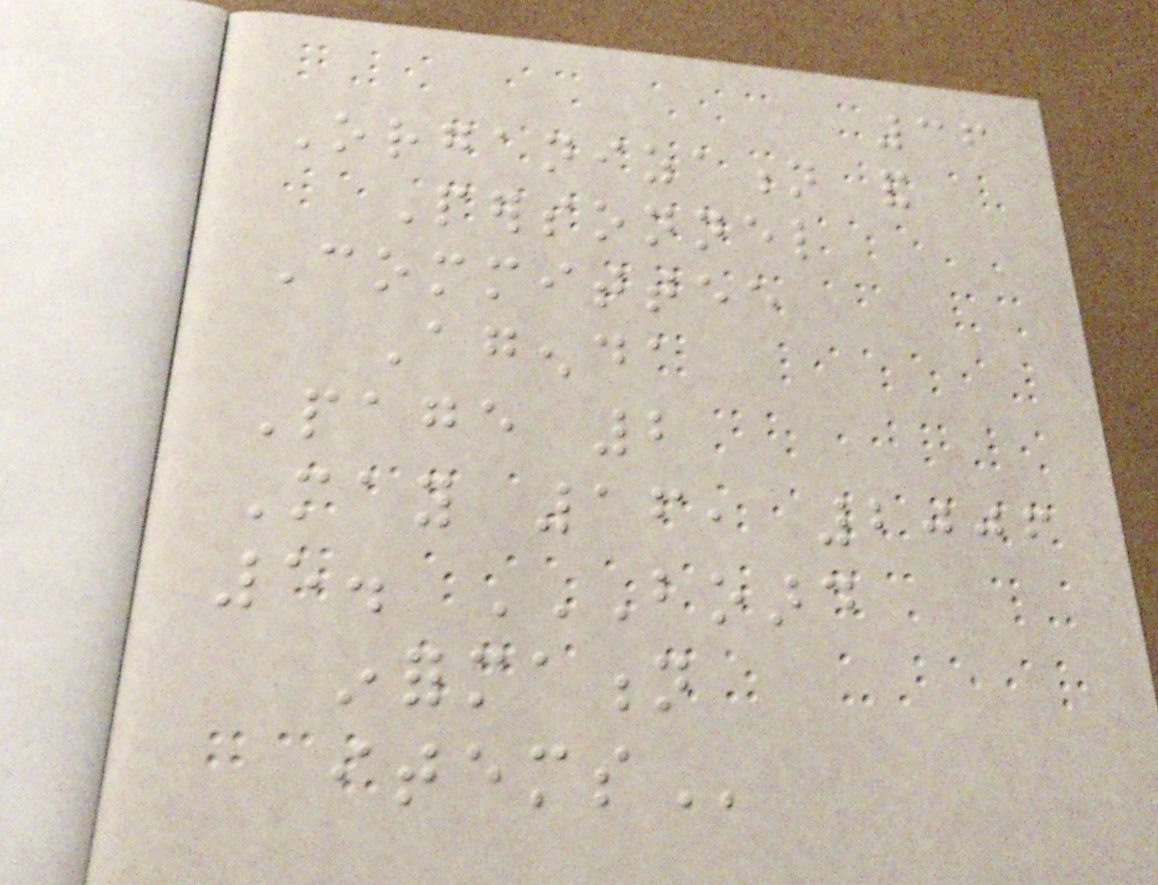36
Organization and
Personnel
Committee
Agenda
Page 2
May 16, 2006
5. BOARD
INFORMATION
ITEMS
